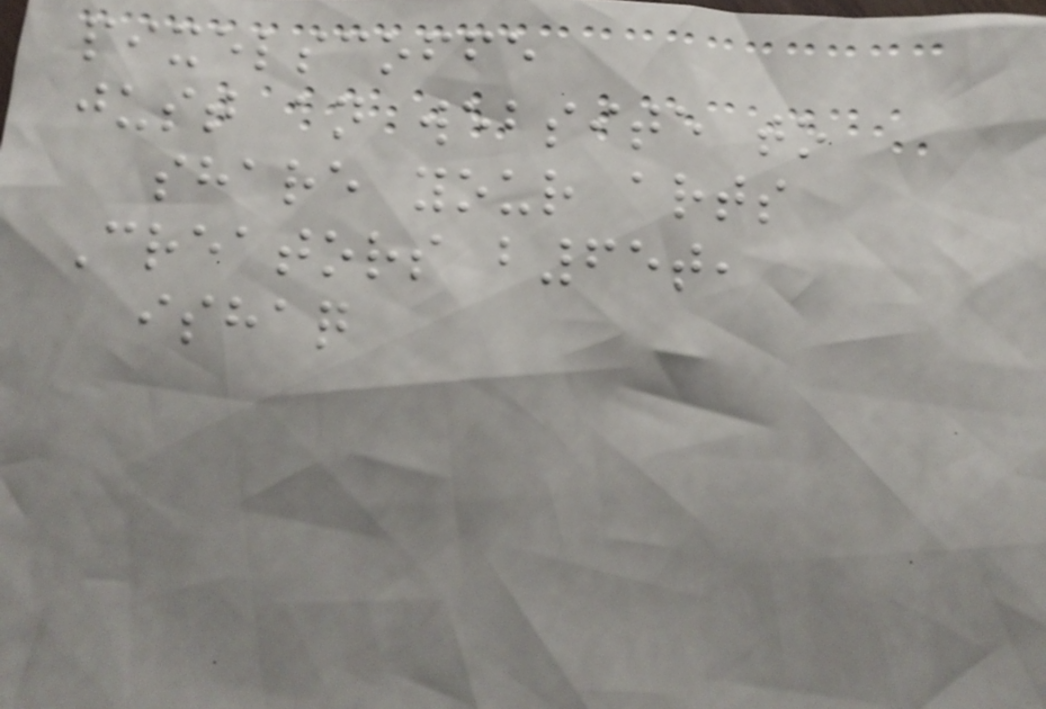pixelscoffe
just an website to
share your arts
Creators b65t,
ishaq
